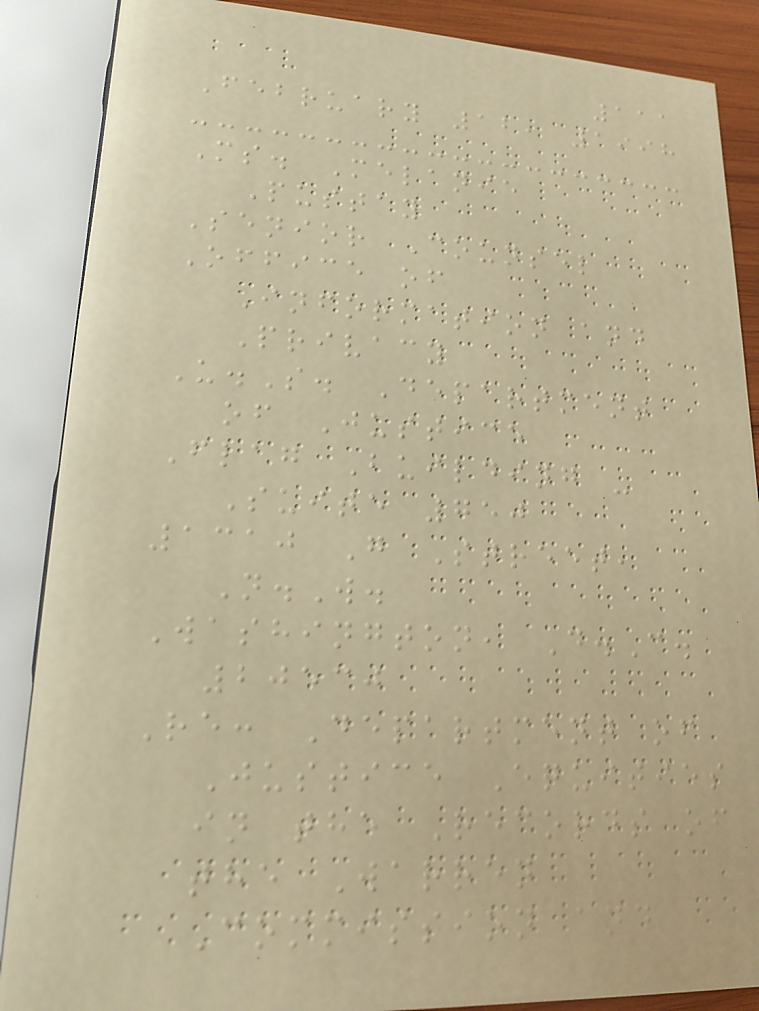111
February 12, 1998
Ms. Melanie
Pustay
Senior Counsel
Office of
Information and
Privacy
U.S. Department
of Justice
Flag Building -
Suite 750
1310 G Street,
N.W.
Washington, D.C.
20530
Re: Department of
Justice Equities
in the Records of
the Warren
Commission and
